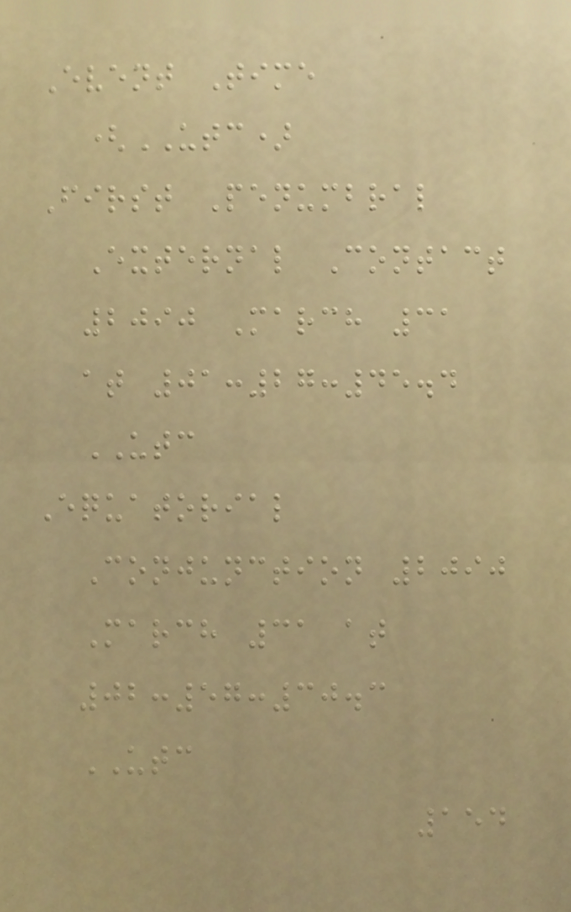Event Time
(UTC)
First Penumbral
External Contact
2090 March 31
at 01:27:45.4
UTC
Equatorial
Conjunction 2090
March 31 at
02:57:30.3
UTC
154
